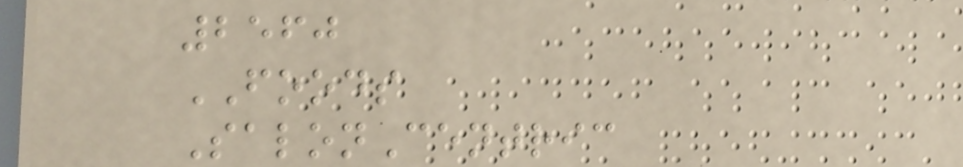2560
FOODS
SalonCentric
